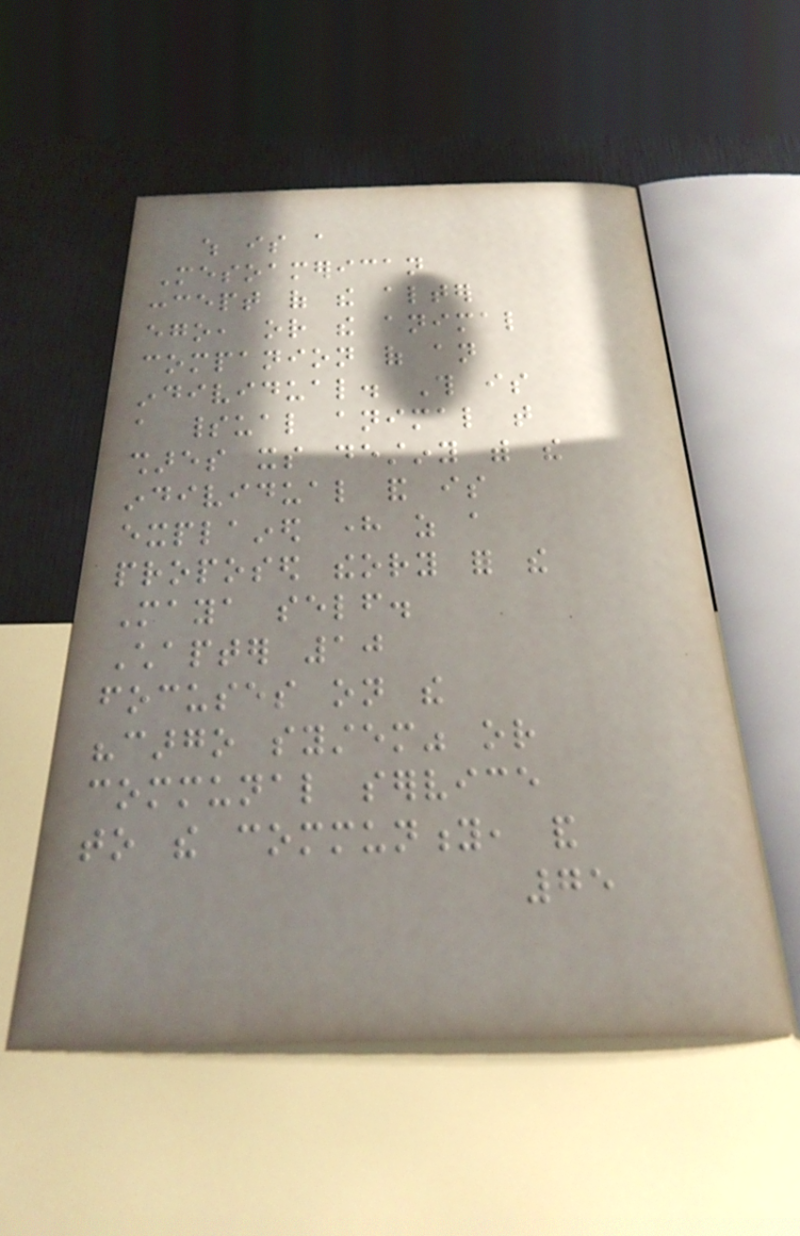which is a
Mesoamerican
concept of the alter
ego, or the animal
companion of an
individual. This is
a spiritual animal that
shares its destiny with the
individual and is
explained here as a
proposed theory for the
Maya self.
Chapter 10
focuses on the
"cargo system" or
communal service
to the community, and
75
